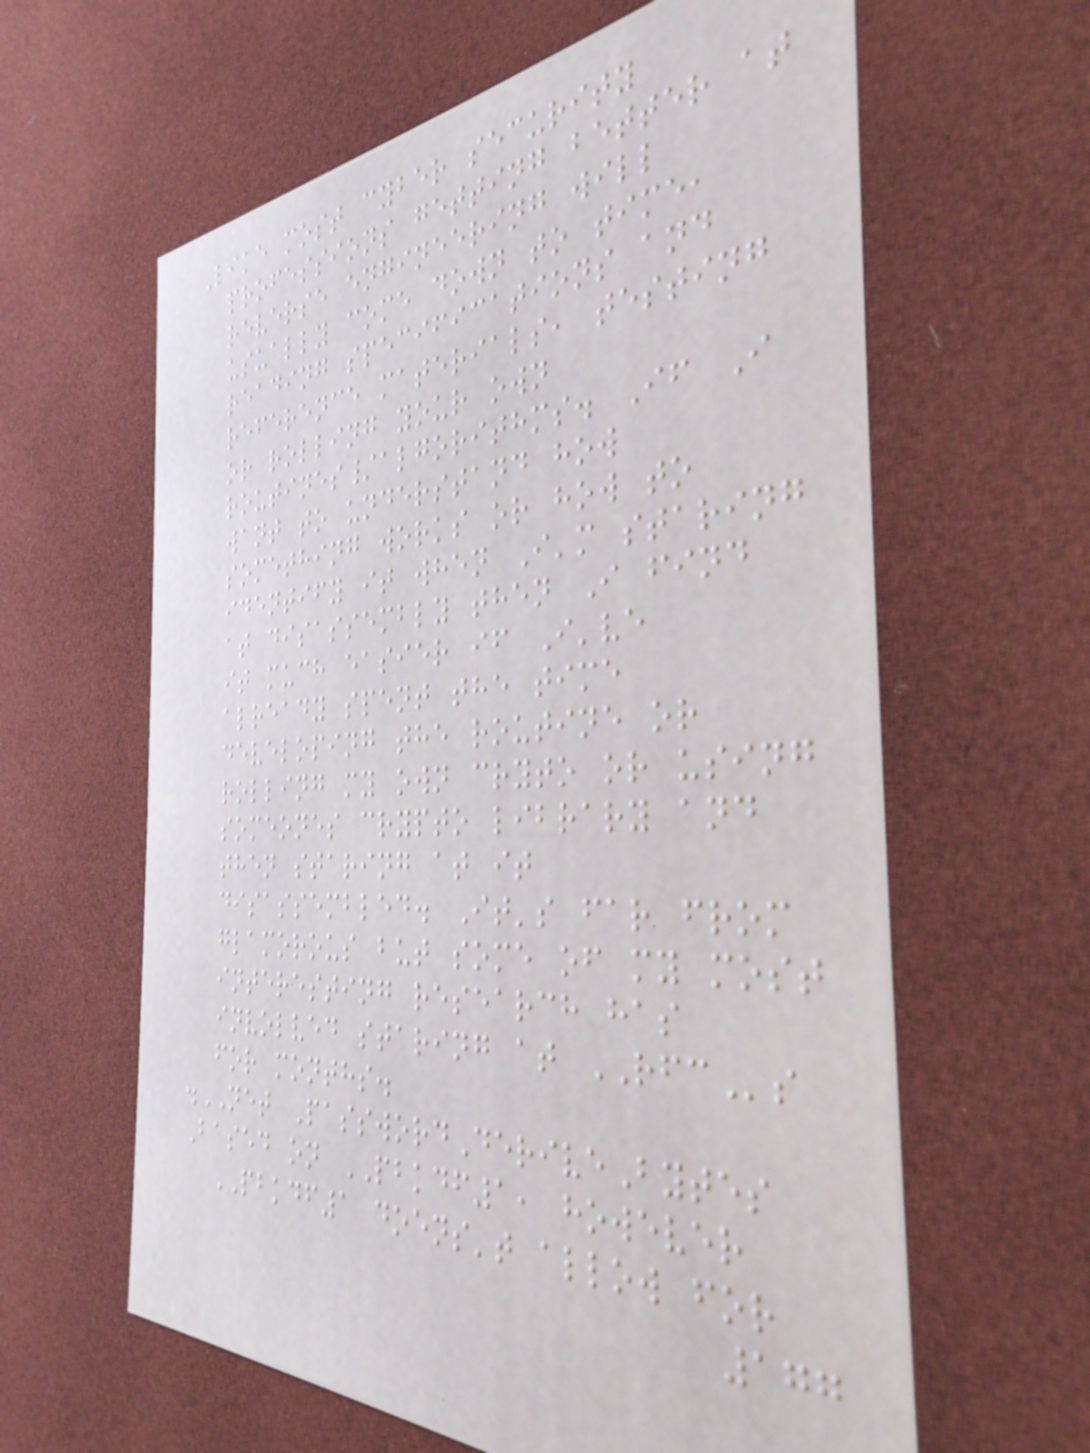Like most cyber security
professions getting better at
reverse engineering will
usually come down to time,
reading specifications and
reference materials, testing
or rolling your own
routines/algorithms. If I
want to understand how
something works or how to
identify it when I'm staring
at disassembly then I find
it much easier if I've
already spent the time
developing the routine or
rolling my own cryto or using
someones crypto library and
then staring at it
disassembled. It's far from
glamorous but some of my most
interesting research has
involved staring at RFCs
for months.
.NET PasswordDeriveBytes
Based on PBKDF1, however
PBKDF1 doens't allow for
177
